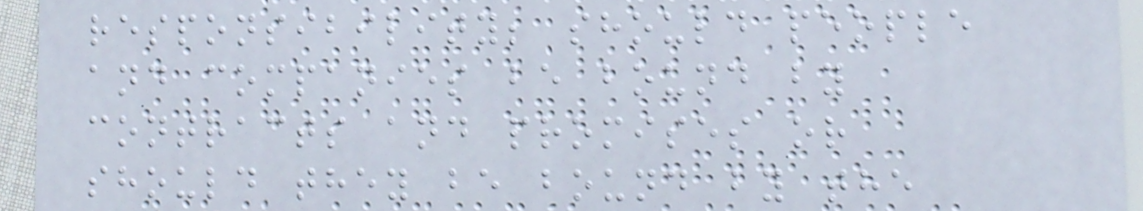responsibility; should people
and companies be bound by
contracts and promises or
should they be bound by the
